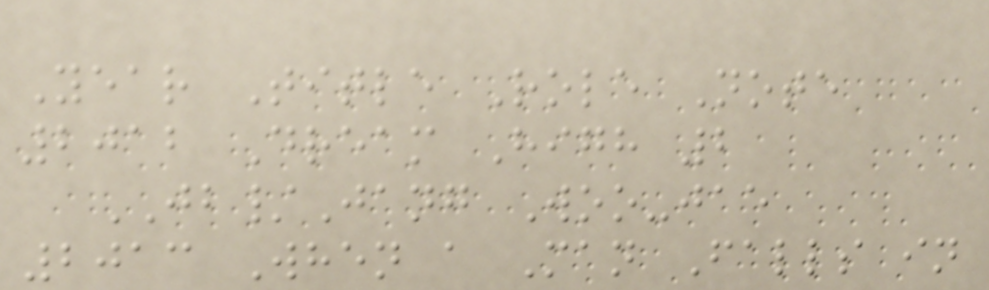Year Title Role Note
2012 Dream High 2
JB/Jang Woo-jae
2013 When a Man Falls in
